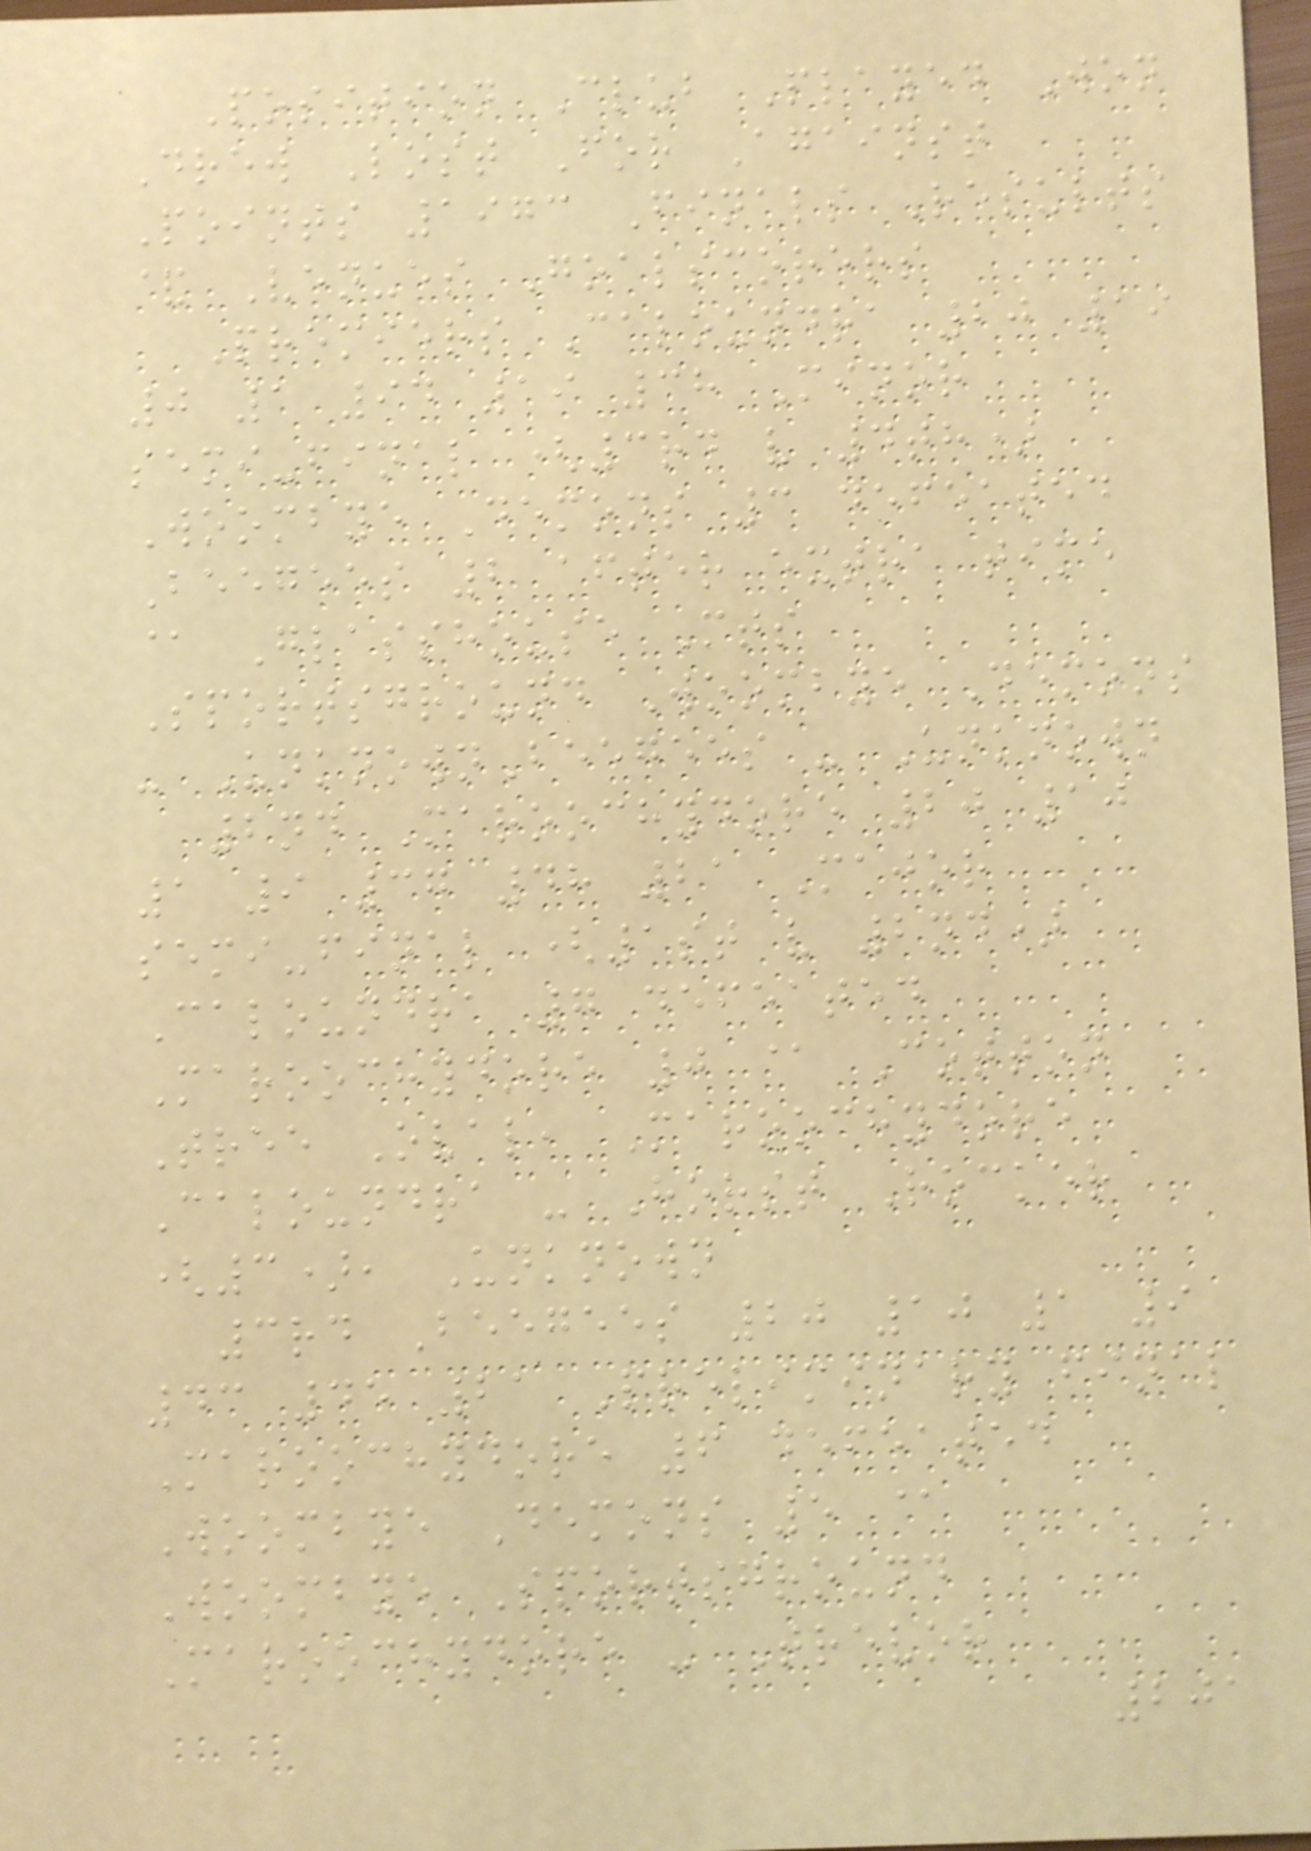Position Club Played Won
Drew Lost For Against
Points 1973 Finals Results
& Venues Goalscorers
Premiers Caloundra 20 19
0 1 94 19 38 Minor
semi-final (3rd v 4th)
Woombye Demons 3 defeated
Beegees 2 after extra time
@ Glasshouse Mts
Sportsground Woombye Demons
- UnknownBeegees - Unknown
2nd Maroochydore 20 10
1 9 37 48 21 Major
semi-final (1st v 2nd)
Caloundra 7 defeated
Maroochydore 0 @ Cotton
Tree Oval, Maroochydore
Caloundra - Horst Rocker
(3), Unknown
3rd Beegees 20 10 1 9
43 45 21 Preliminary final
Maroochydore 6 defeated
Woombye Demons 5 @
Woombye Sportsground
Maroochydore - Trevor
201
